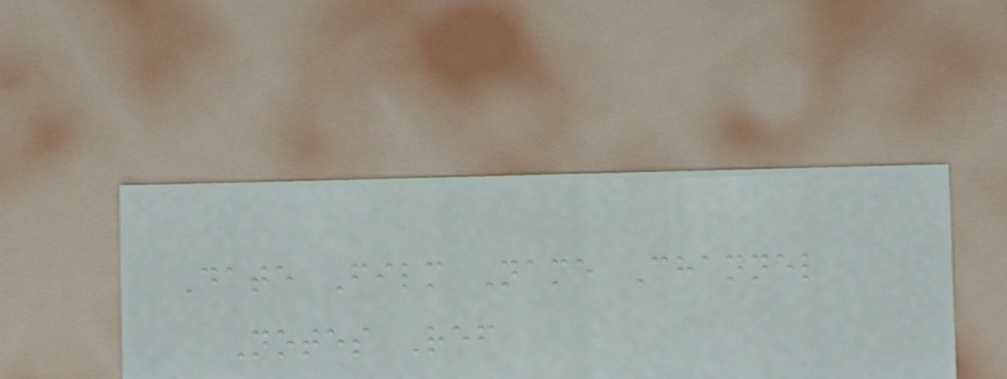Date Film Name Channel
Notes Ref
